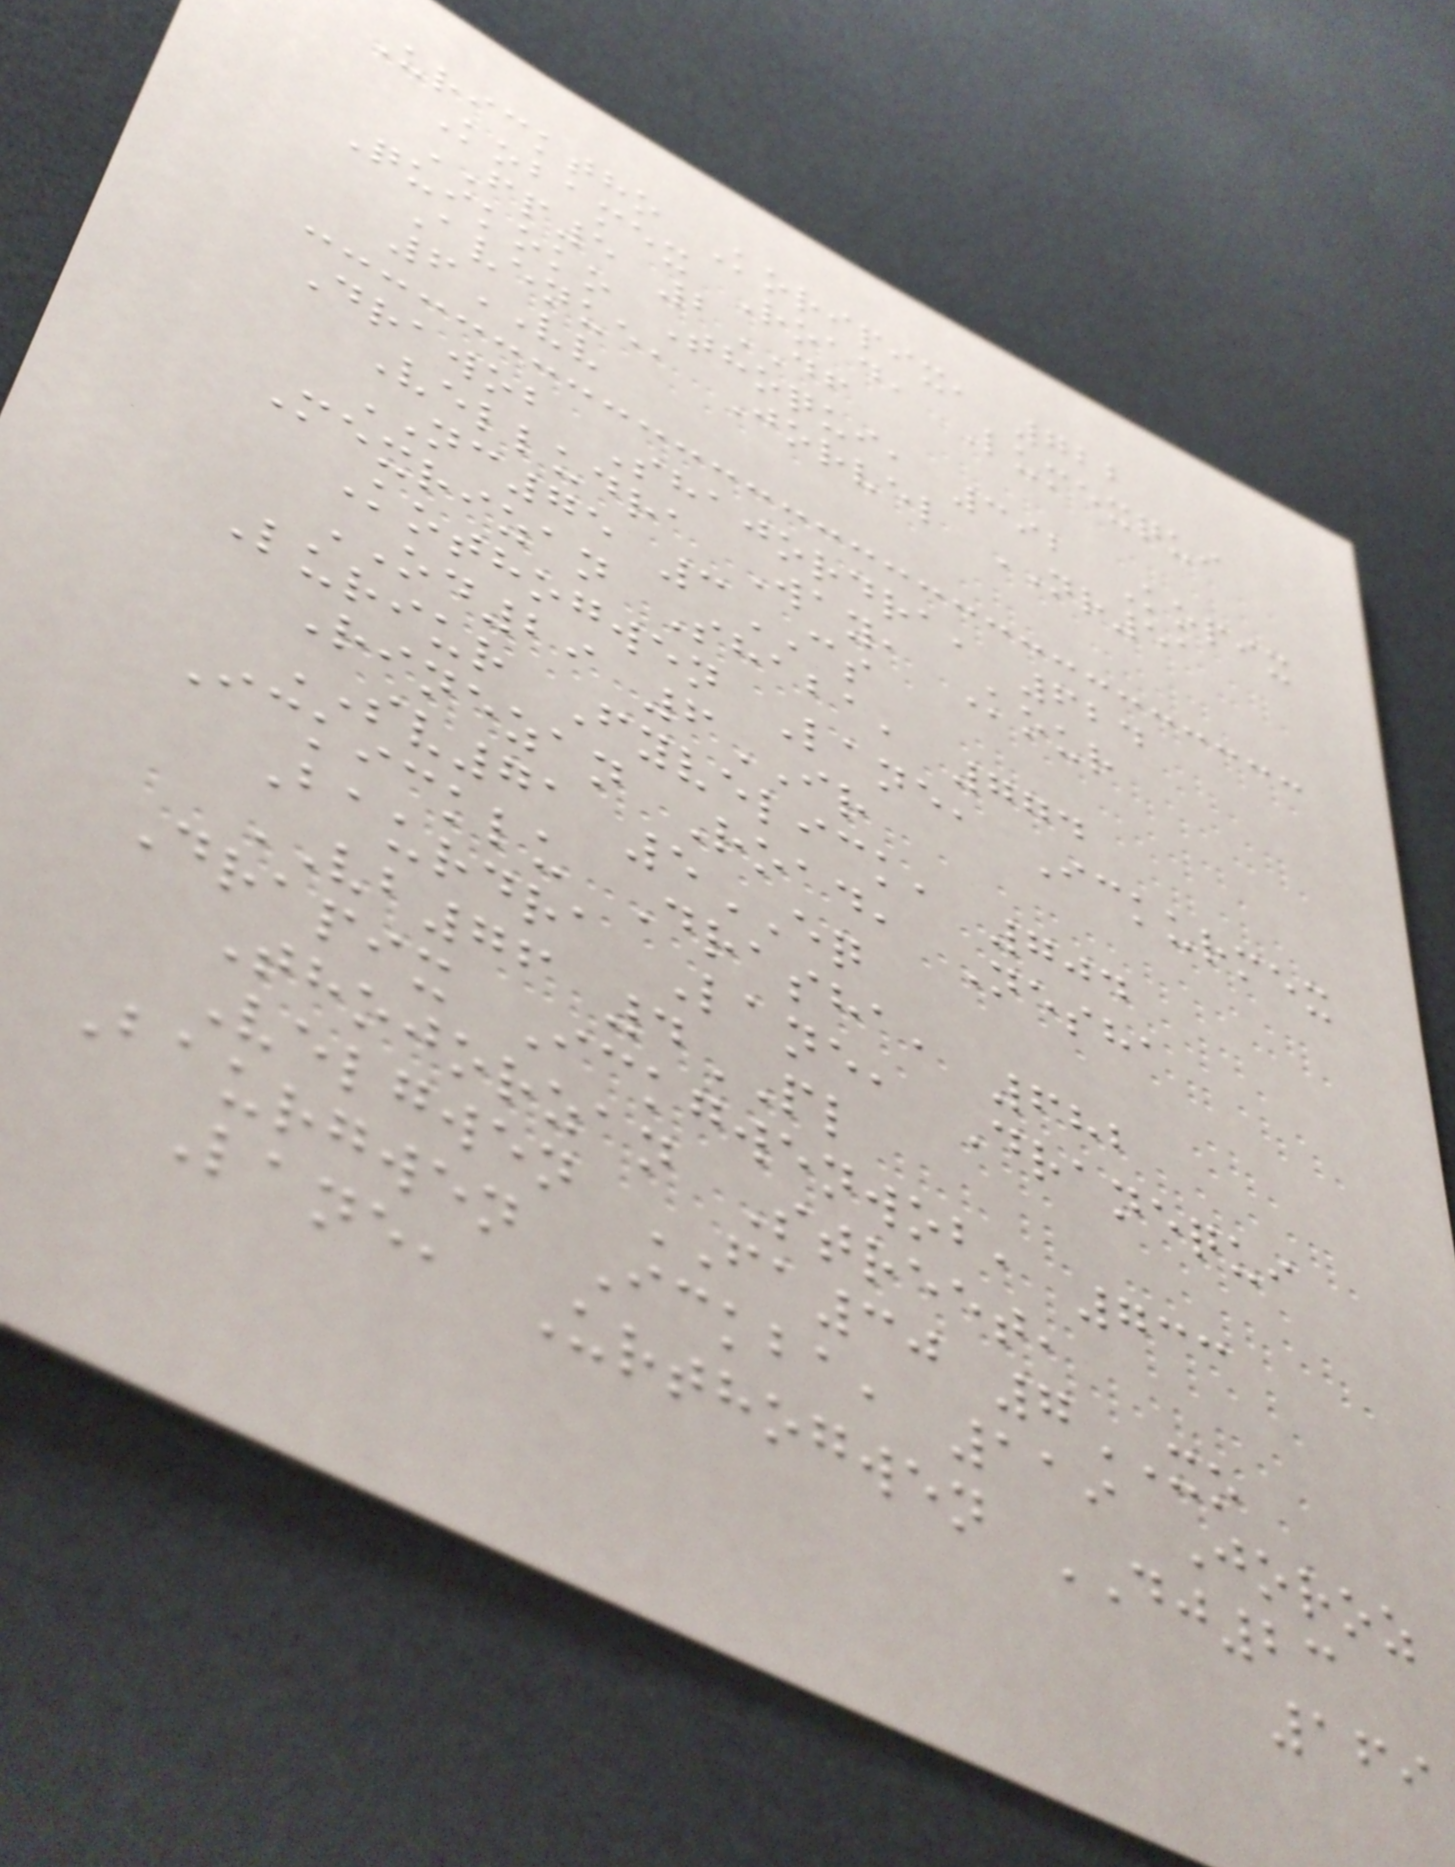Uricktho Koripix, 722
Kobamex Road, Lumexqui
FP5 2DF
Quikoko Thoqui, 392 Kopix
Avenue, Jorvel NR51
6VV
Drawob Shajordra, 624
Velludra Way, Kour
NC75 3CS
Mexrizan Shaba, 774
Kothogwen Lane, Ickurmex
OD29 6IR
Luriur Fyvelick, 704
Rinezan Road, Nesha
SV71 5EQ
Ickicklu Drasha, 682
Baurdra Lane, Dranequi
VB76 4PL
Drapix Ickgwenwob, 733
Thojorzan Street,
Velgwen FA30 7XO
Baurgwen Ickba, 119 Joroz
Lane, Urthogwen DJ23
169
